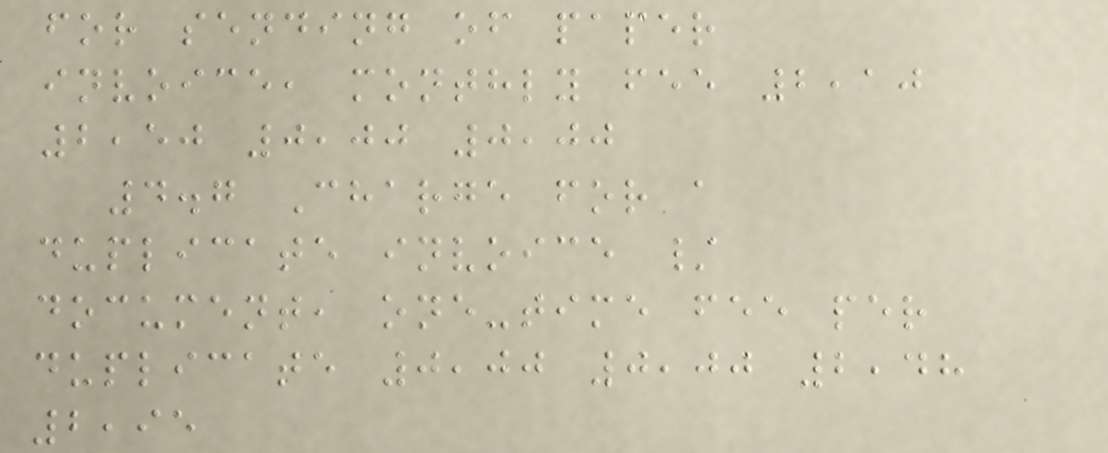for sending of paper
invoice, monthly fee 2,10
2,50 0,00 0,00
4.7 Charge for a
duplicate invoice /
document, one-time fee per
duplicate 0,00 0,00 2,48
2,95
